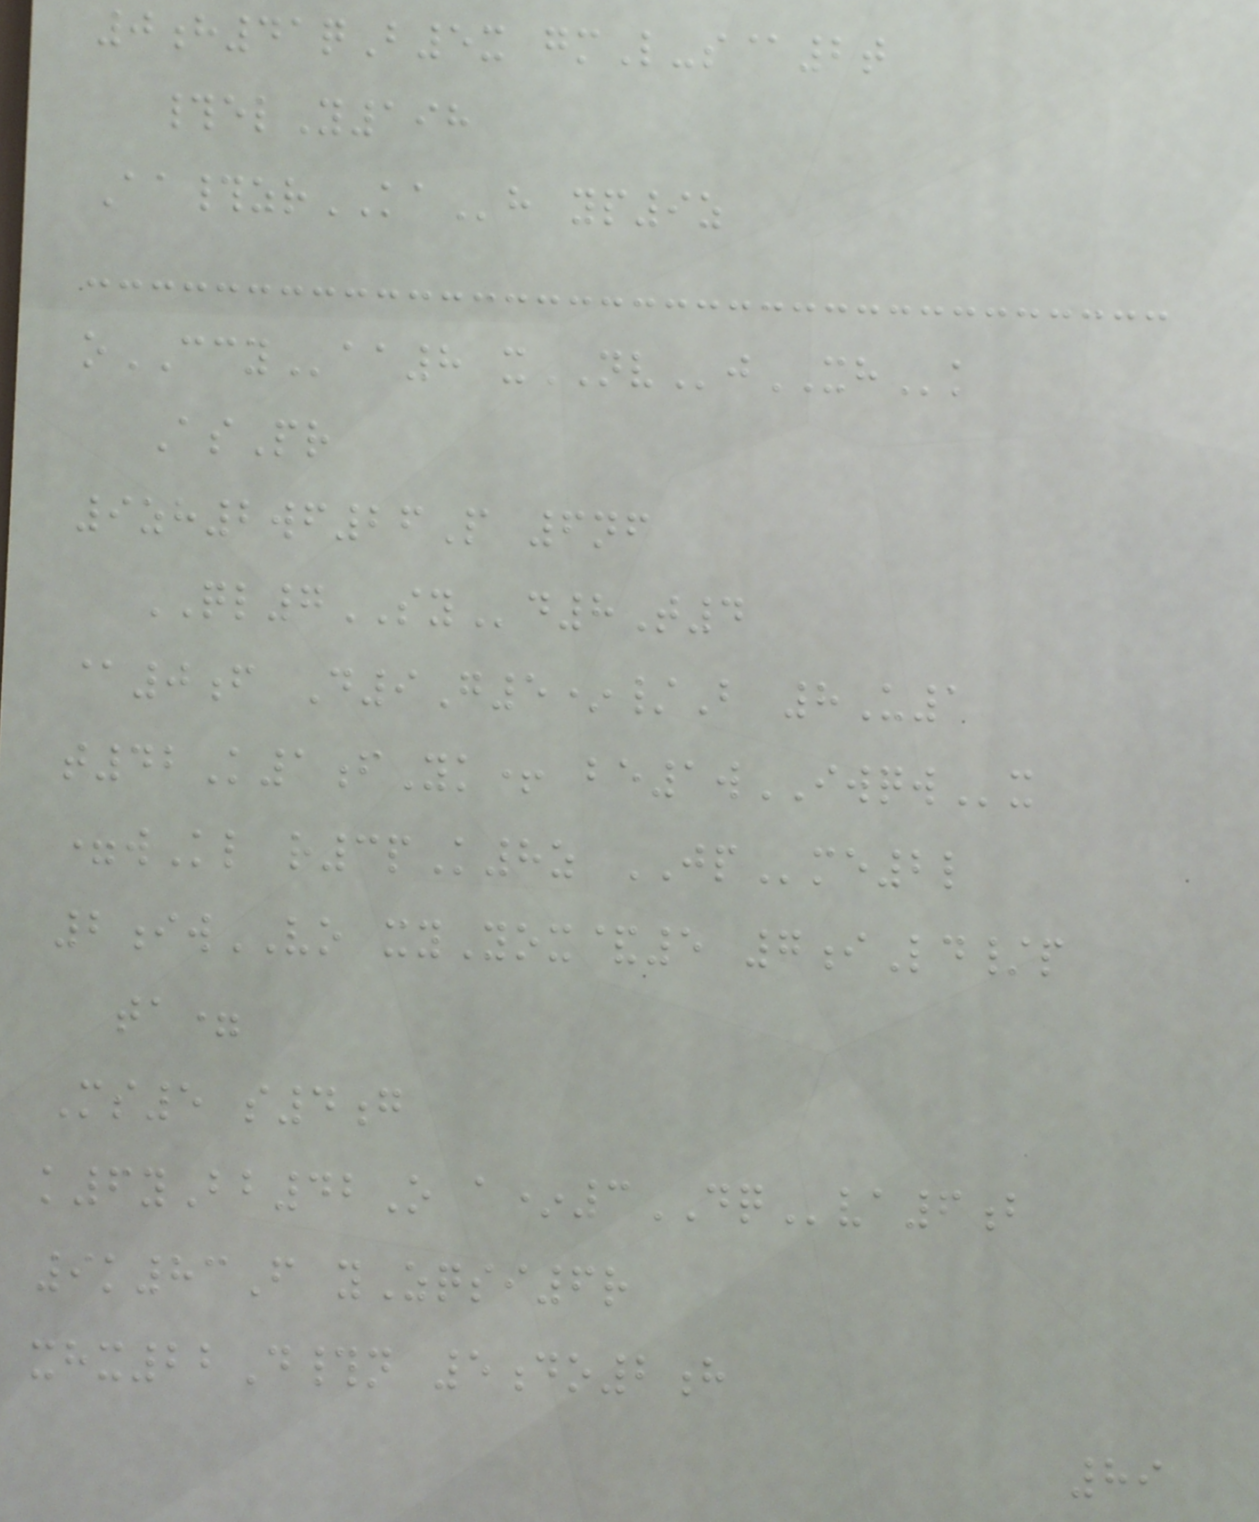0h41qB5x gmL-s@2t
#elY198
Aa#zrKAh yp9z
oCCYaa8 xNVjXHk
AsPr
9zh2wf26P 6nf
QL7SYd8T4
@0f D9G5*/B 8U1
t42K1fYk+ be1wIWQWx
=wKl r3pK8z JPme2l
2iwVO xyYox&5 7iLd/p
ta=
Ms5 s4g
k6yBb42O a*3DQva6b
9k83F yZqsi6r
xhx22D#n 5do2h
89
